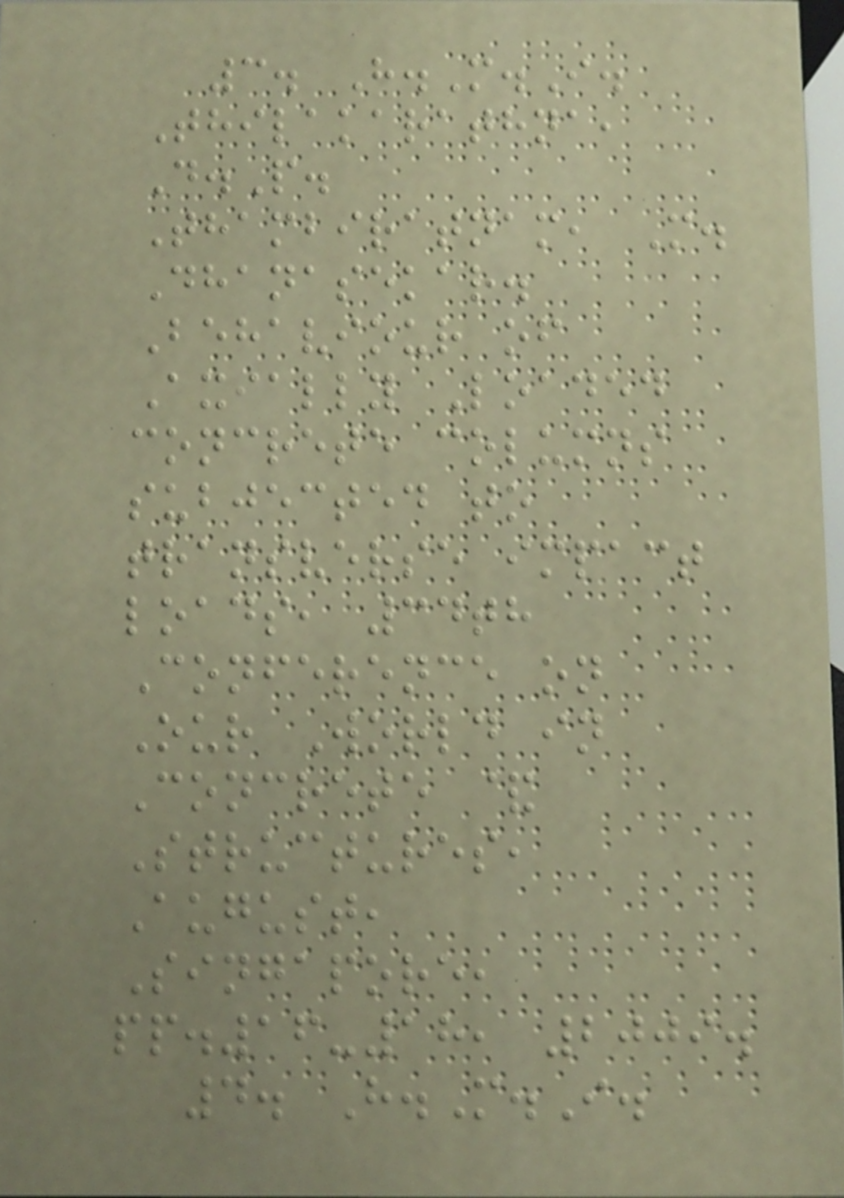3. H.M.I.
Thilakarathna,
D.P.
Thambiratnam, M.
Dhanasekar.
Behaviour of
Axially Loaded
concrete columns
subjected to
transverse impact
loads, 34th
Conference on
Our World in
Concrete &
Structures,
August,
Singapore,
pp.16-18, 2009.
4. H.M.I.
